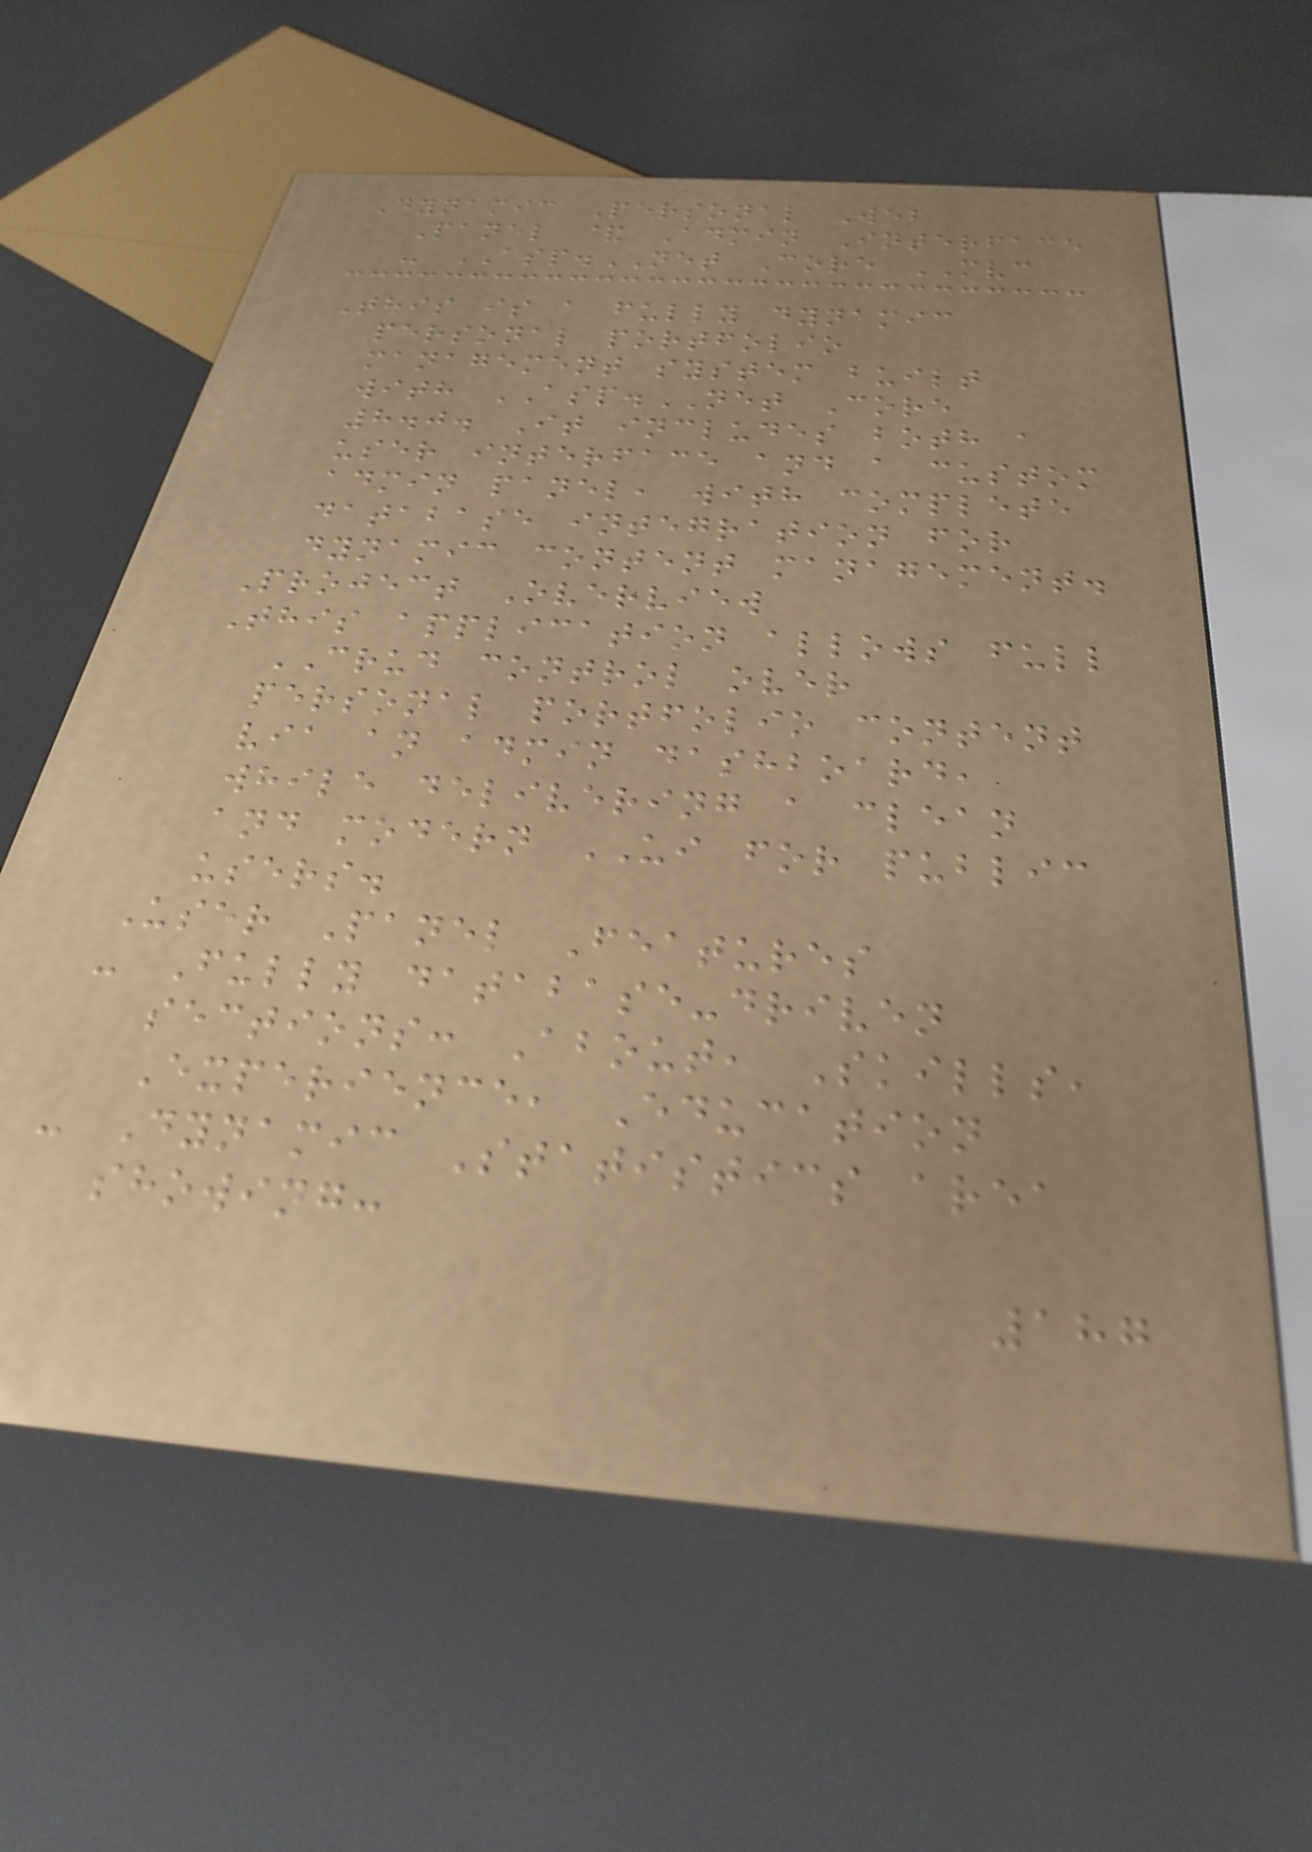Dynamic Personal Web
Panel & Admin Interface
- ASP.NET Core MVC
This is a fully dynamic
personal portfolio
management system built
with ASP.NET Core
8.0. It includes both a
user interface and a custom
admin panel, with complete
database integration for
dynamic content management.
Project Overview
This application allows full
CRUD control over
personal portfolio content
via an admin dashboard,
while delivering a clean
and modern UI for public
users.
User Panel Features
- Fully database-driven
sections: About, Skills,
Experience, Education
- Dynamic Statistics area
showing:
187
